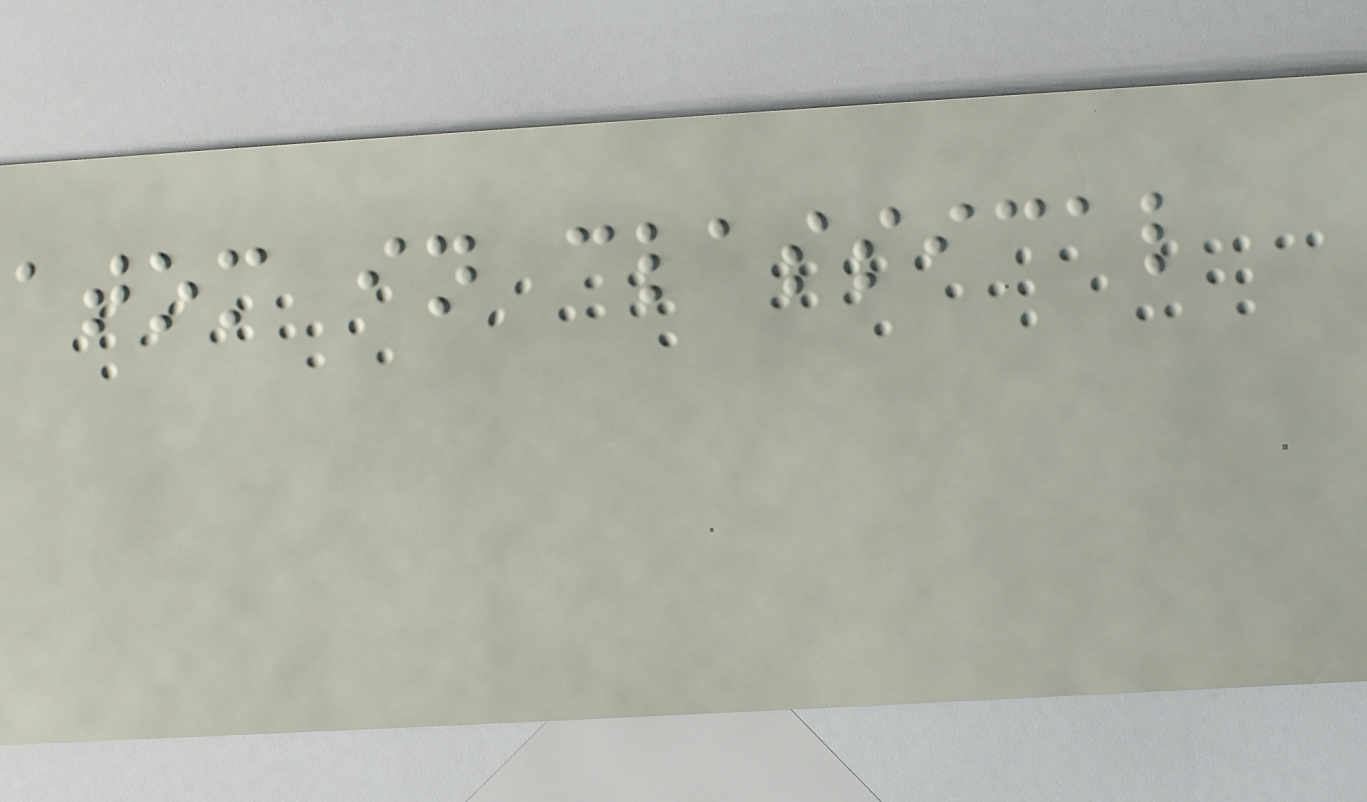atom in classical
